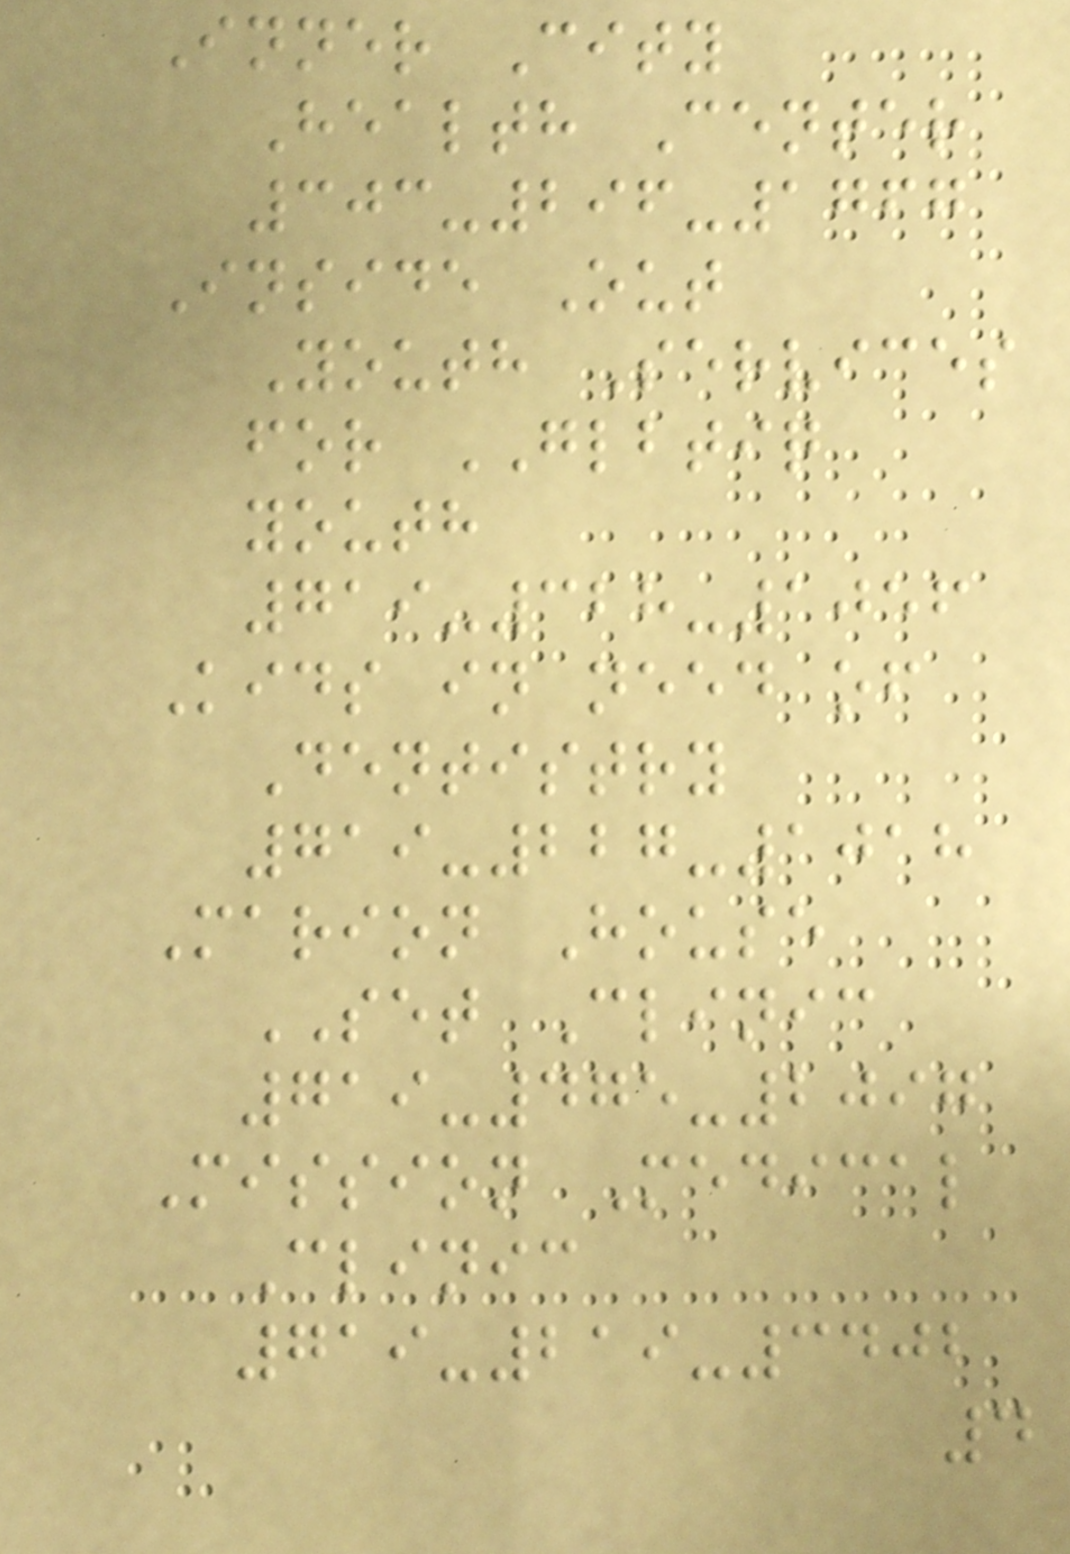Inner City
Health Center
303-296-1767
Inside Out
Youth Services
for GLBTIQ
youth
719-328-1056
Kids in need of
Dentistry
719-227-1018
Marion House
SET Clinic
719-475-2097
Mission Medical
Clinic
719-219-3402
4
